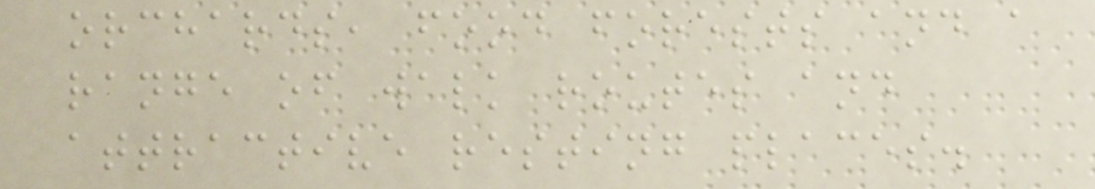orchards, food forests and a
range of walk routes and
attractive resting places.
